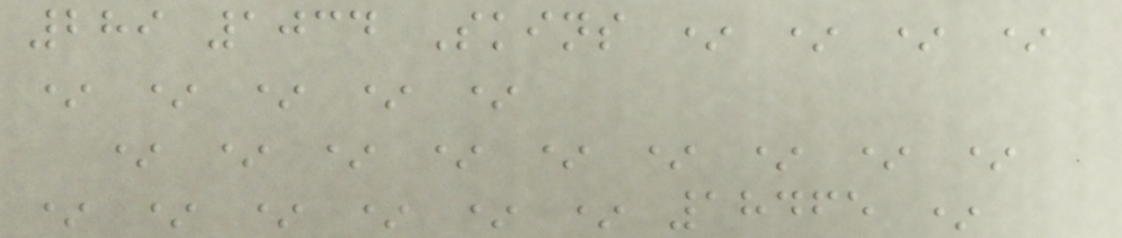289 1034 Skins * * * *
* * * * *
* * * * * * * * *
* * * * * * 18465 *
